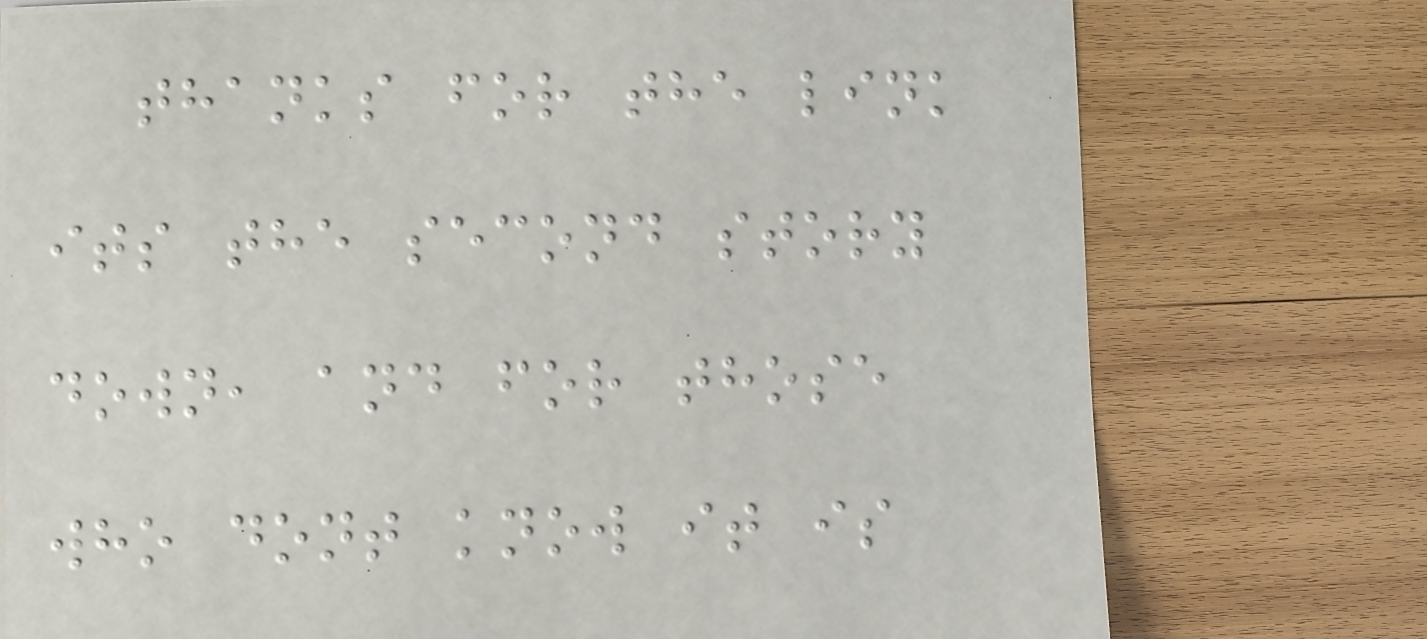thanks for the link
its the second story
down, and for those
who dont know it is
